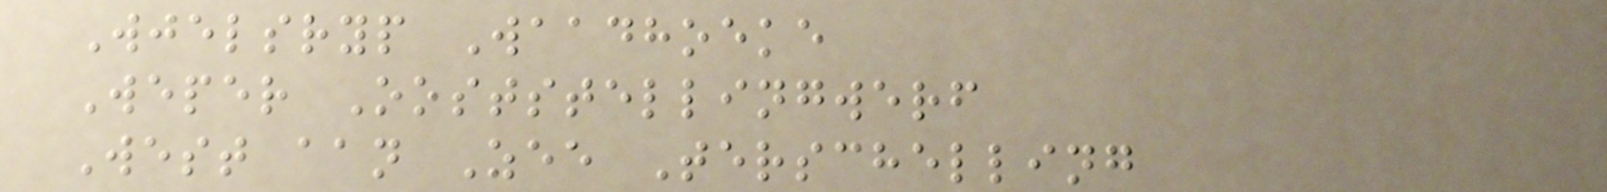Wjelsryp Waadhoeke
Weper Ooststellingwerf
West aan Zee Terschelling
